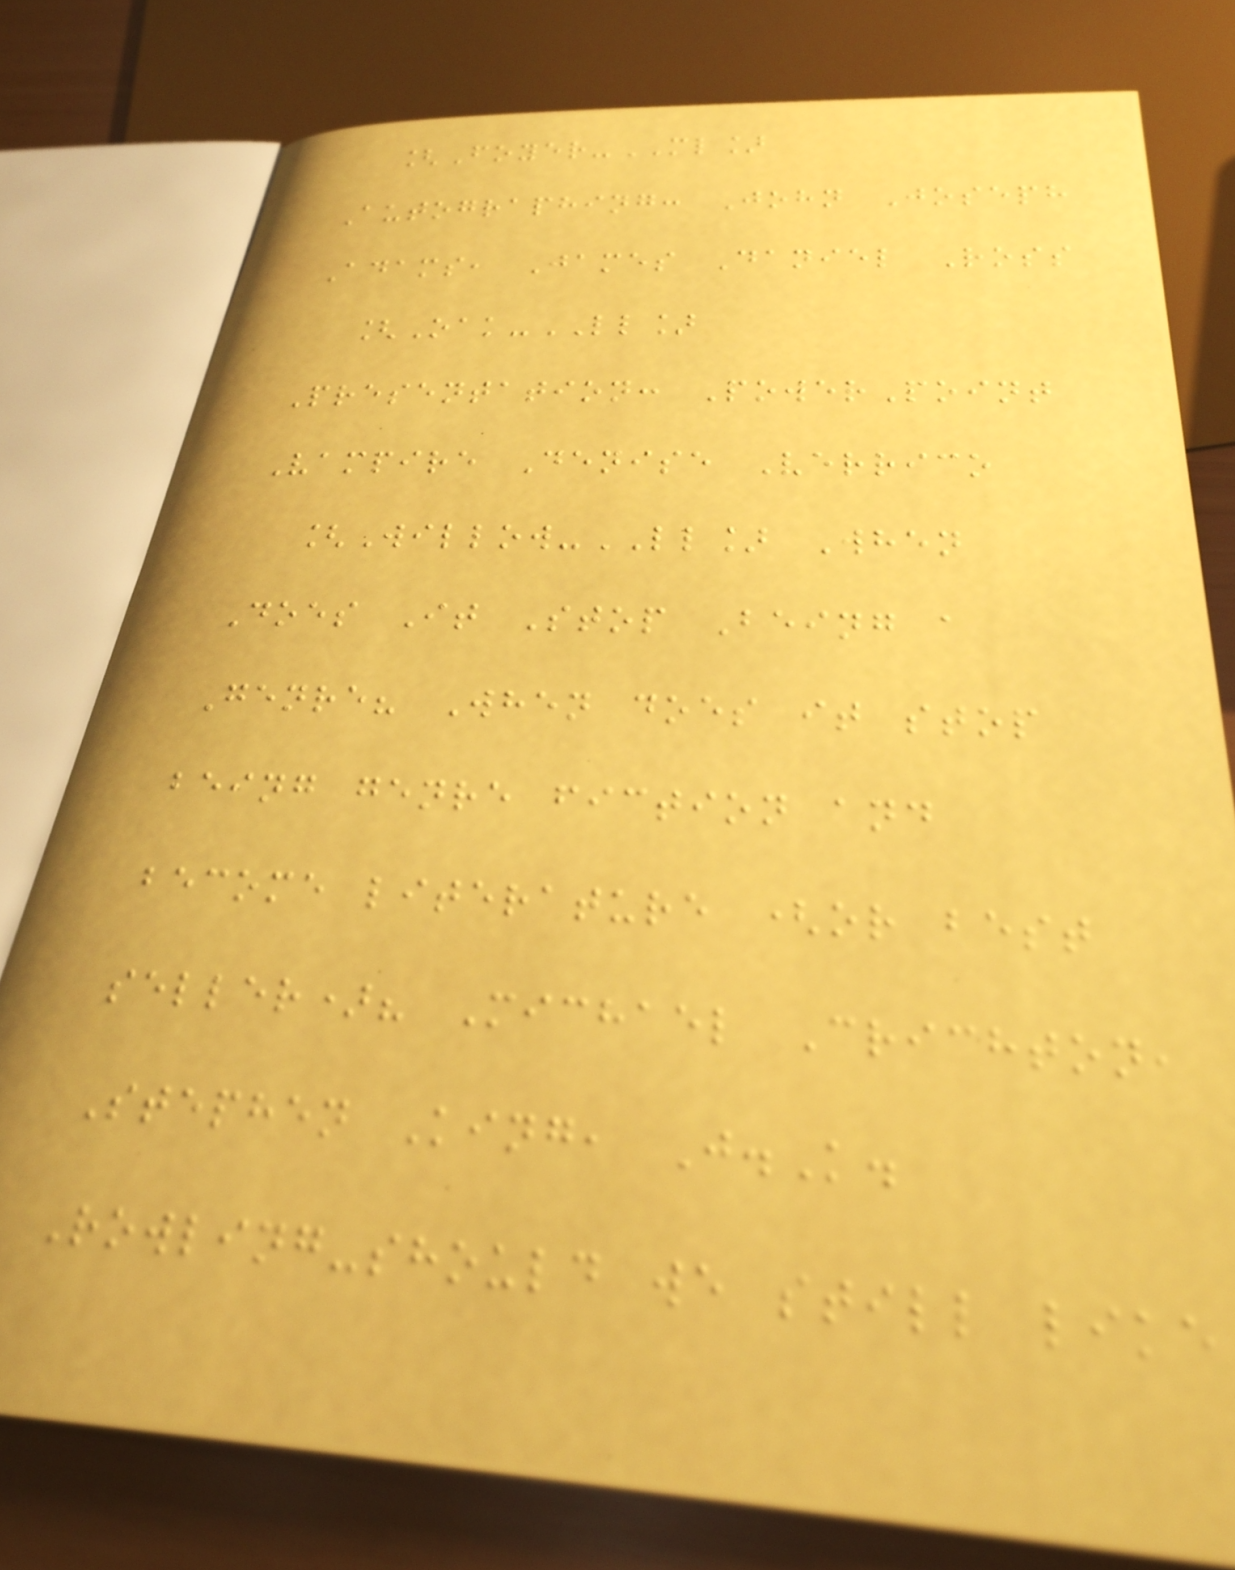[Foyer-ML]
Autographing: John Joseph
Adams, James Daniel Ross
[Oak-LL]
Presentation: PowerPoint
Vampire Denise Verrico
[Willow-LL] When
Does It Stop Being a
Genre? When does it stop
being genre fiction and
become literature (or best
seller)? Michael Crichton,
Stephen King, J.K.
Rowling-should we still like
